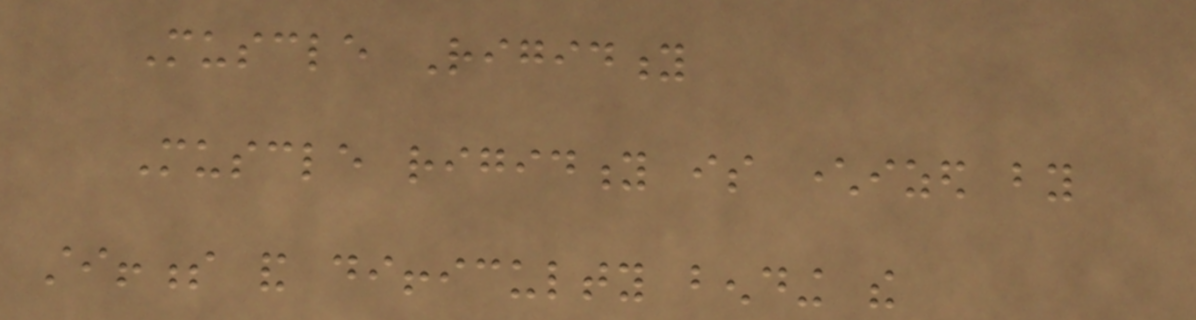Muscle Rigidity
Muscle rigidity is characterized by
stiffness and difficulty bending the
